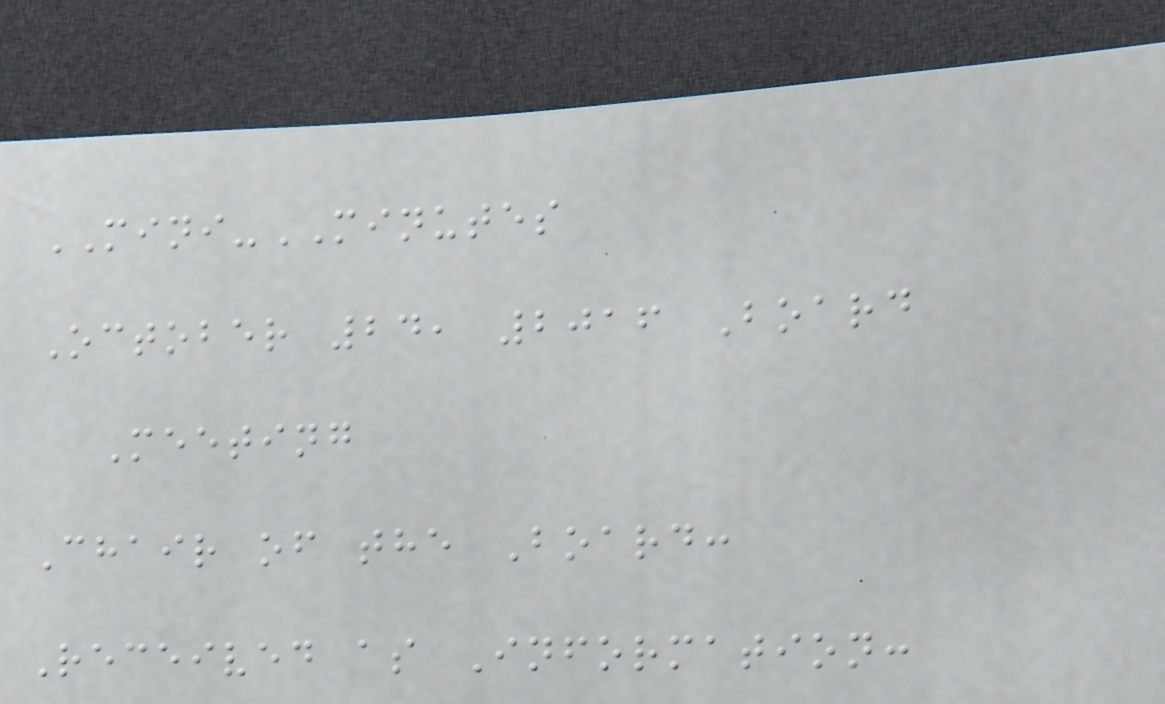MINI-MINUTES
October 24, 2016 Board
Meeting
Chair of the Board:
Received as Information:
